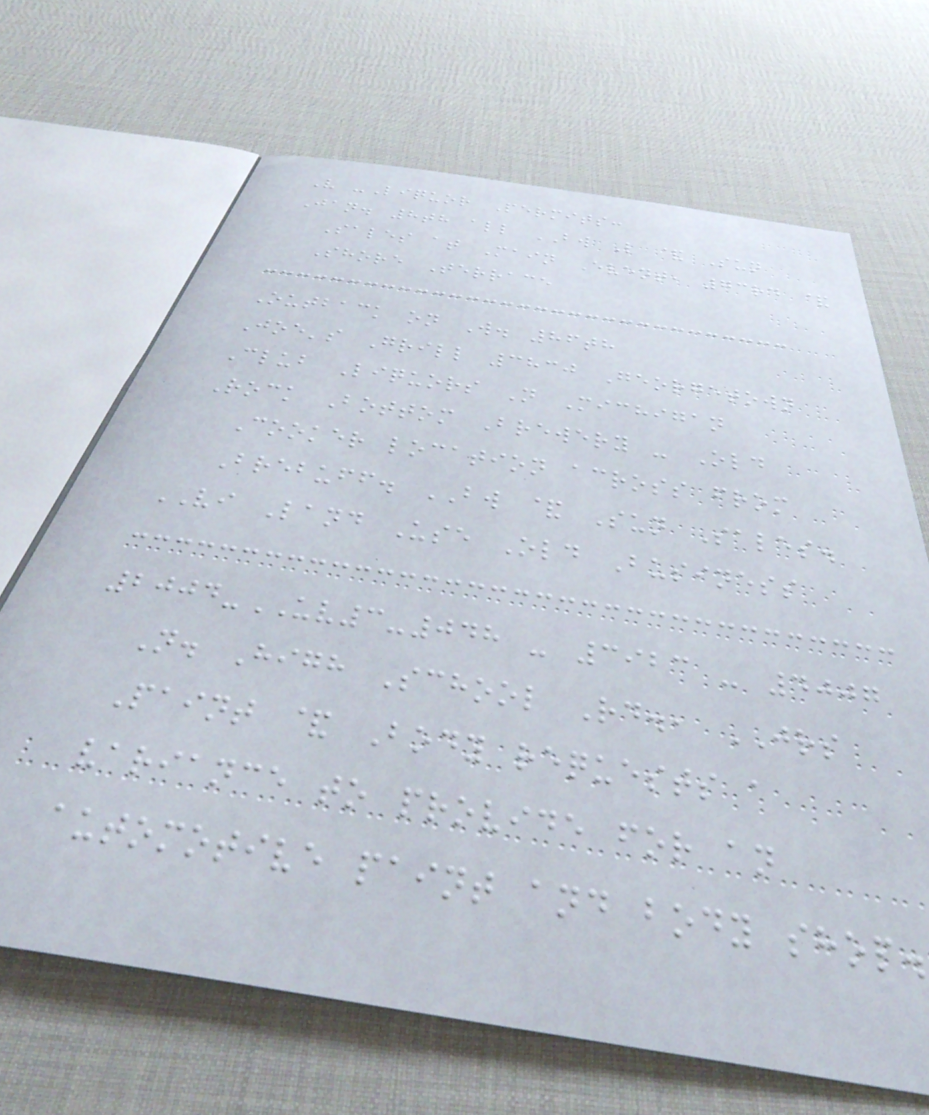V -Liquor Permits:
Jan. 8th all BW L & Sun
Sales at Main Event, 73rd &
Shore Terrace
Outback on W. 86th
Joe's Grill 3830 Georgetown
Club Liquors N Michigan
Rock Bottom Brewery - Old
Cooker location across from
Brebuff. BW & Sun Sales.
VI Land Use Old Business
2004-UV3-048 - 3923 - 4007
N. High School Rd., JRS
Paint & Body requests a
variance to provide for an
automotive paint and body shop.
